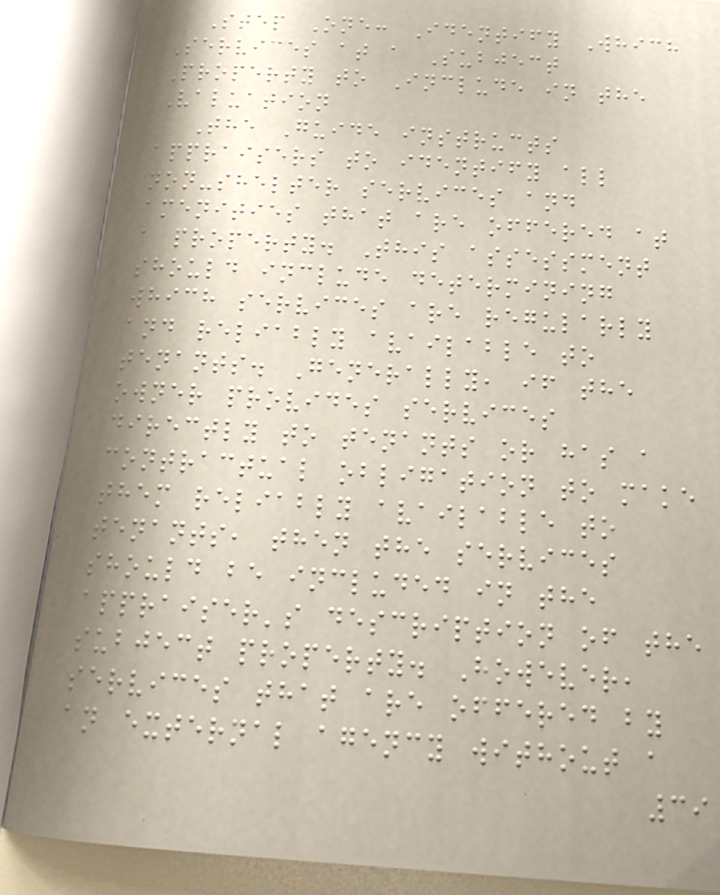Step One: Identify Which
Services at a Subject
Property to Include in the
Valuation
The Guide instructs
appraisers to identify all
non-shelter services and
amenities that are offered at
a property. This assessment
should include determining
which services are regularly
and reliably available to
tenants. Generally, if the
owner provides services
directly to tenants or has a
contractual obligation to make
them reliably available to
tenants, then the services
should be included in the
appraiser's description of the
subject property. However,
services that are offered by
an external agency without a
39
